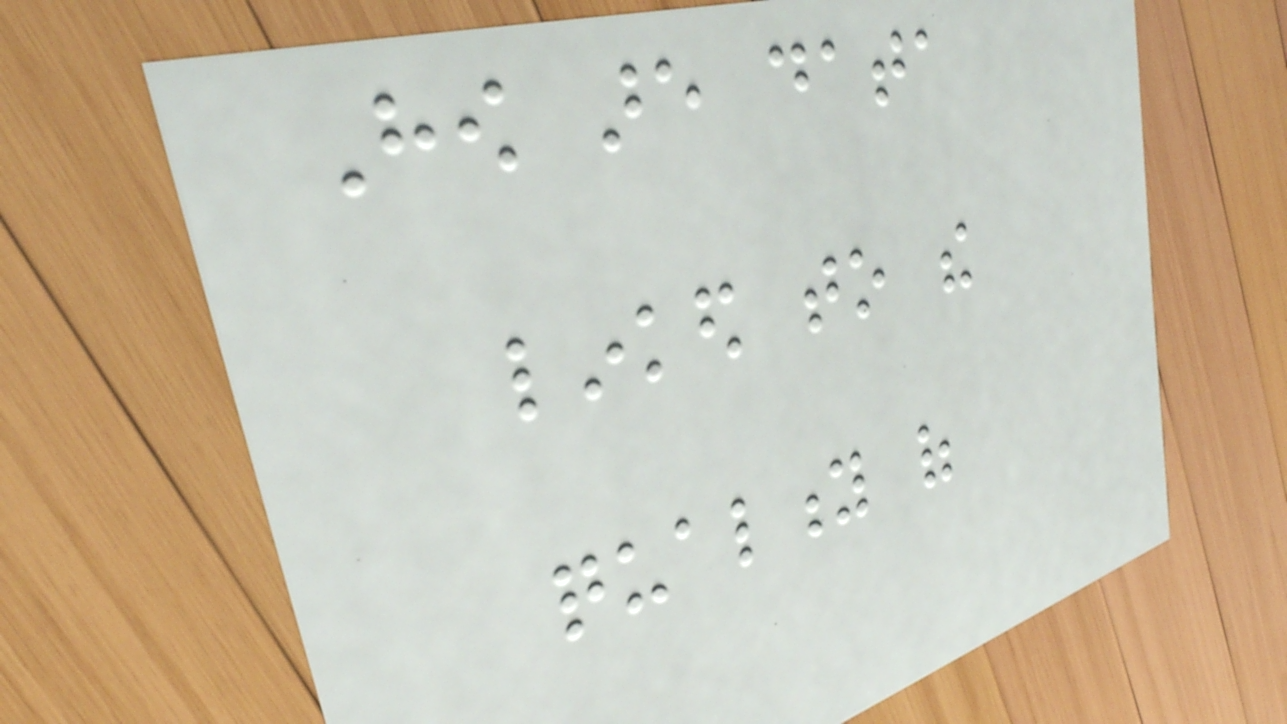How are data
linked to the
quality of
